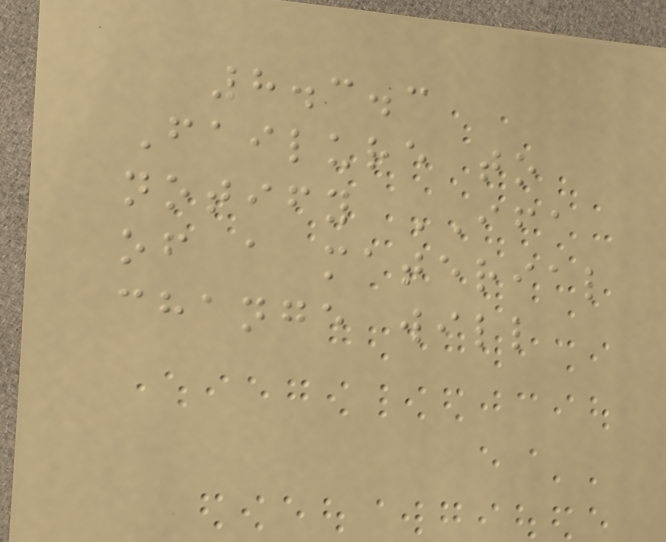8.3.3
Failure to
notify IFA
of a material
change will
